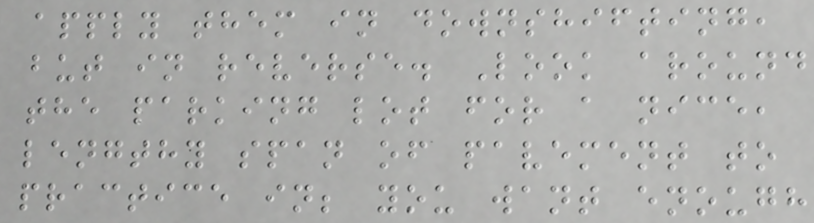apply them in downshifting,
but in reverse. Look around
the parking lot for a nice,
lengthy span of pavement to
practice in; you want enough
